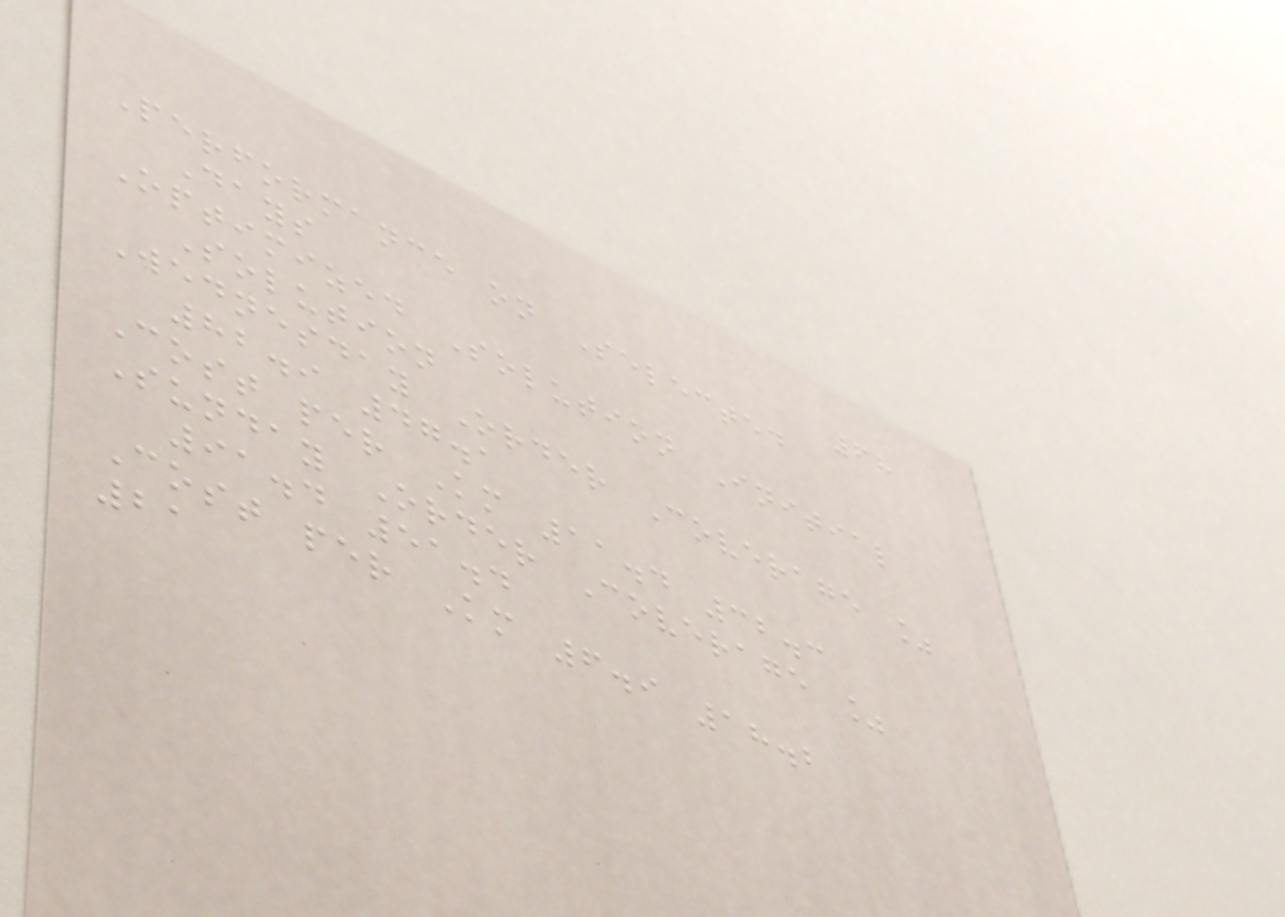68
Performance on Selected
Days
Optimized Solution Initial
Solution
Wednesday Order Coverage %
82.9 47.1
Cost per Km 11.4 32.3
Sunday Order Coverage %
91.4 51.4
Cost per Km 6.9 18.2
21
